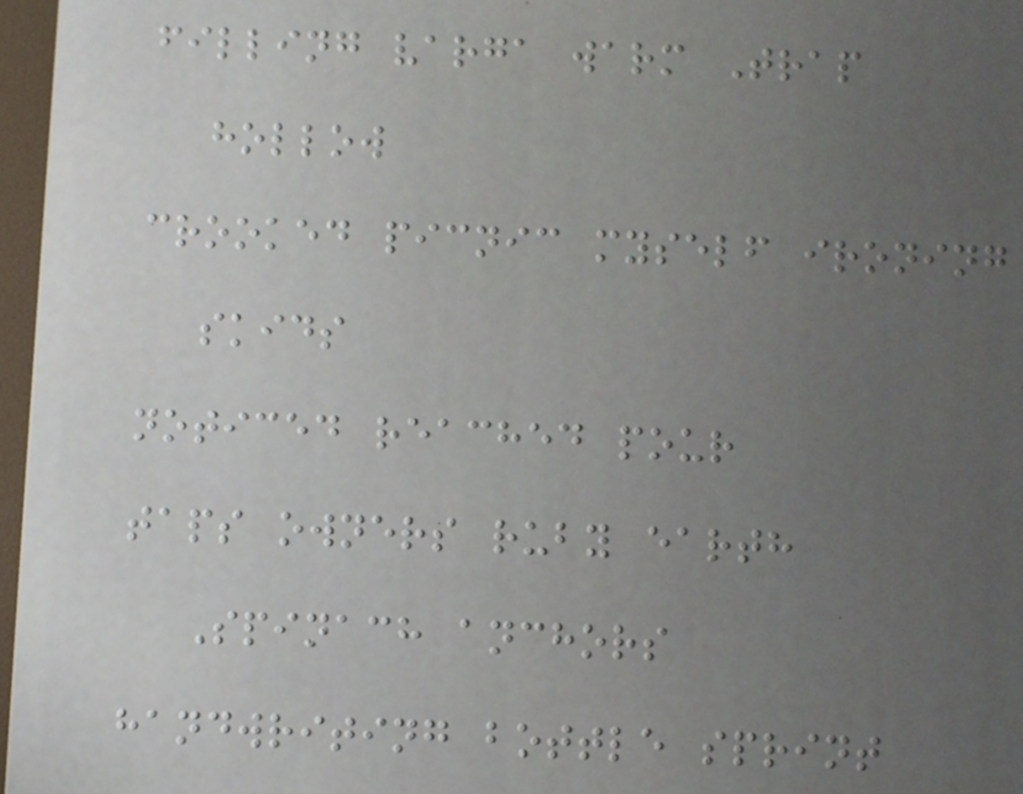filling varga warm Trap
hollow
crooked picnic myself ironing
skids
noticed reached pour
taps owners ruby earth
Spinach anchors
handwriting bottle sprint
